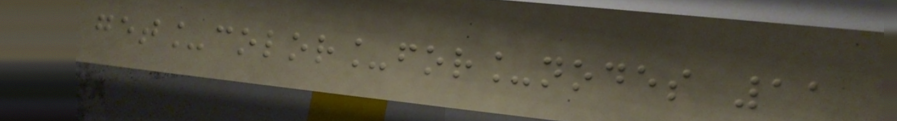get_color_for_nodes 11
